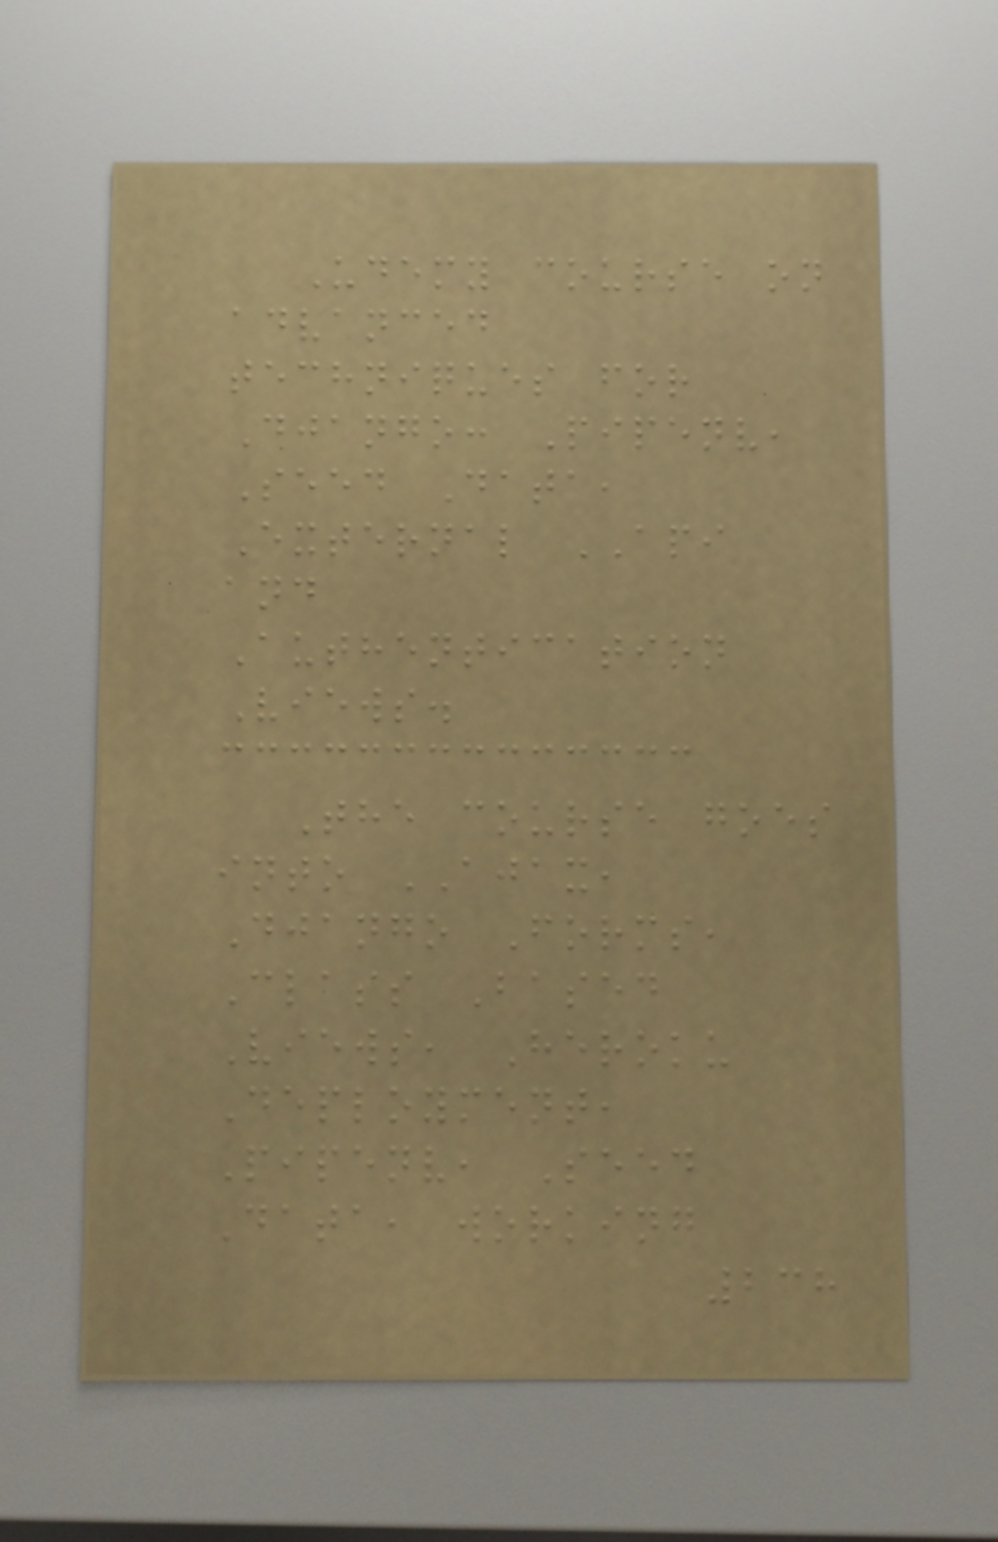Udemy course on
advanced
techniques for
Django: Pipenv,
Seed Data,
External API
and
Authentication
Views.
The course goes
into AJAX,
Django Forms,
Class Based
Views, Heroku
Deployment,
Pipenv, Seed
Data, working
238
